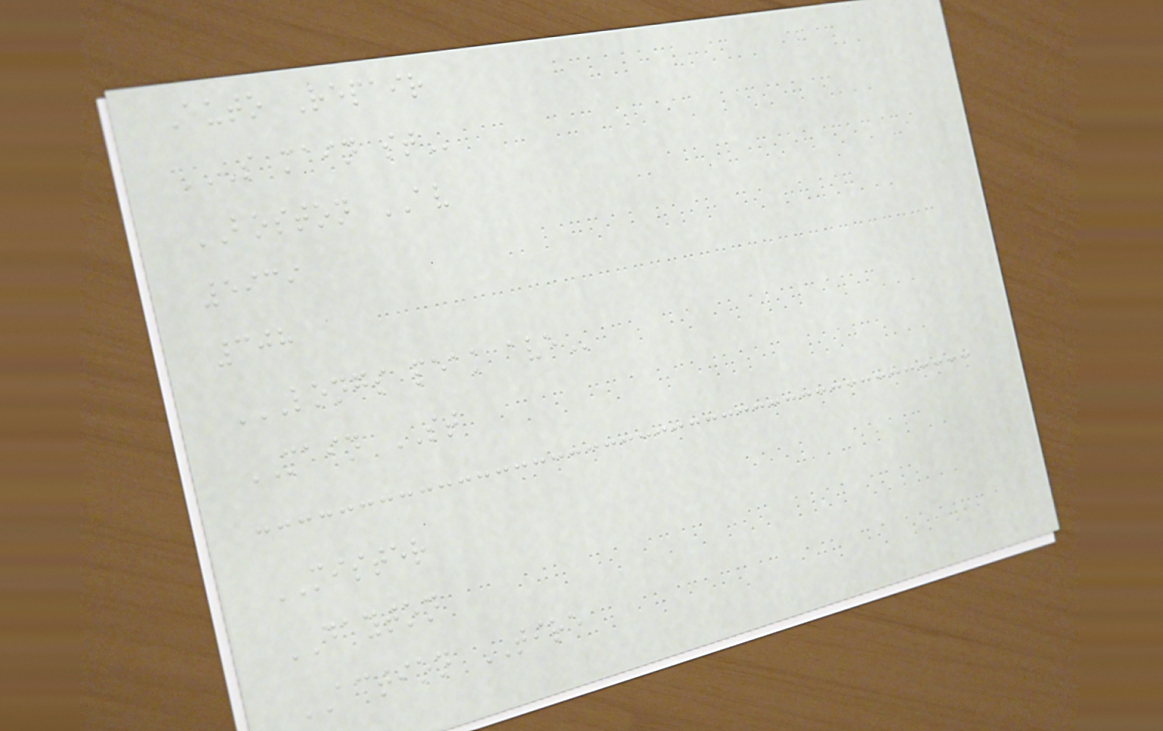Auto Repair
S MAIN ST
BOSTON AV
5939
308
LONGS PEAK AVE
MAIN ST
MISTER
DAYTON
ACTION TIRE
